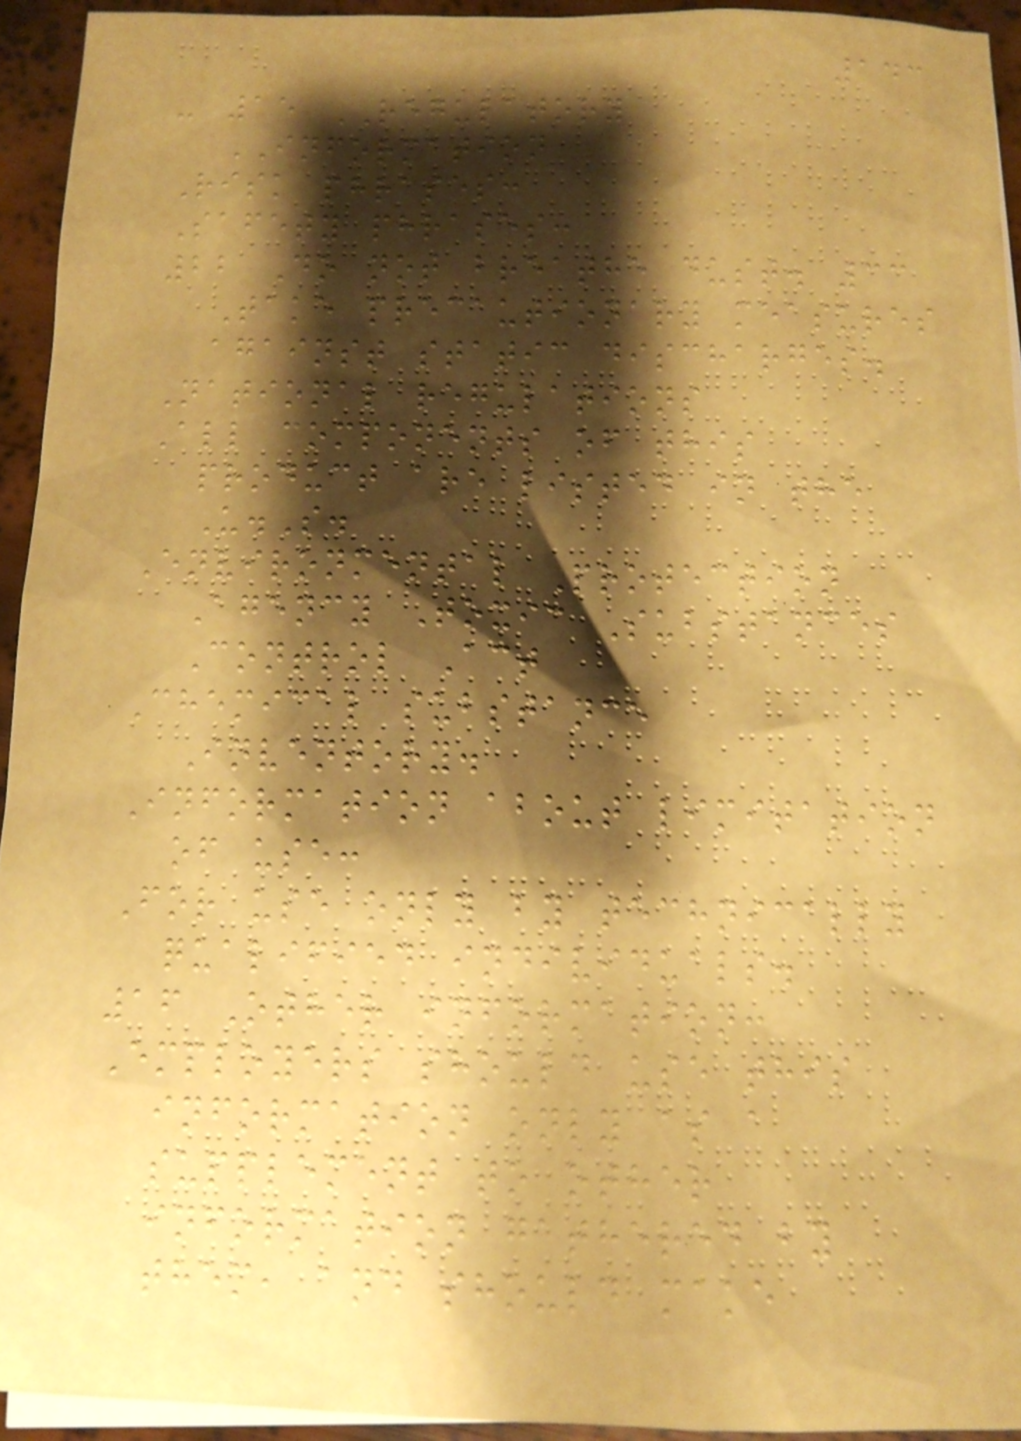143
- 15 REGULATORY
INFORMATION
Risk phrases:
Safety phrases:
22 Do not breathe dust. 33
Take precautionary measures
against static discharges.
National regulations
All components of this
product are listed in the
U.S.
Environmental Protection
Agency Toxic Substances
Control Act
Chemical substance
Inventory.
Information about limitation
of use:
For use only by technically
qualified individuals.
16 Other information:
Employers should use this
information only as a
supplement to other
information gathered by
them, and should make
